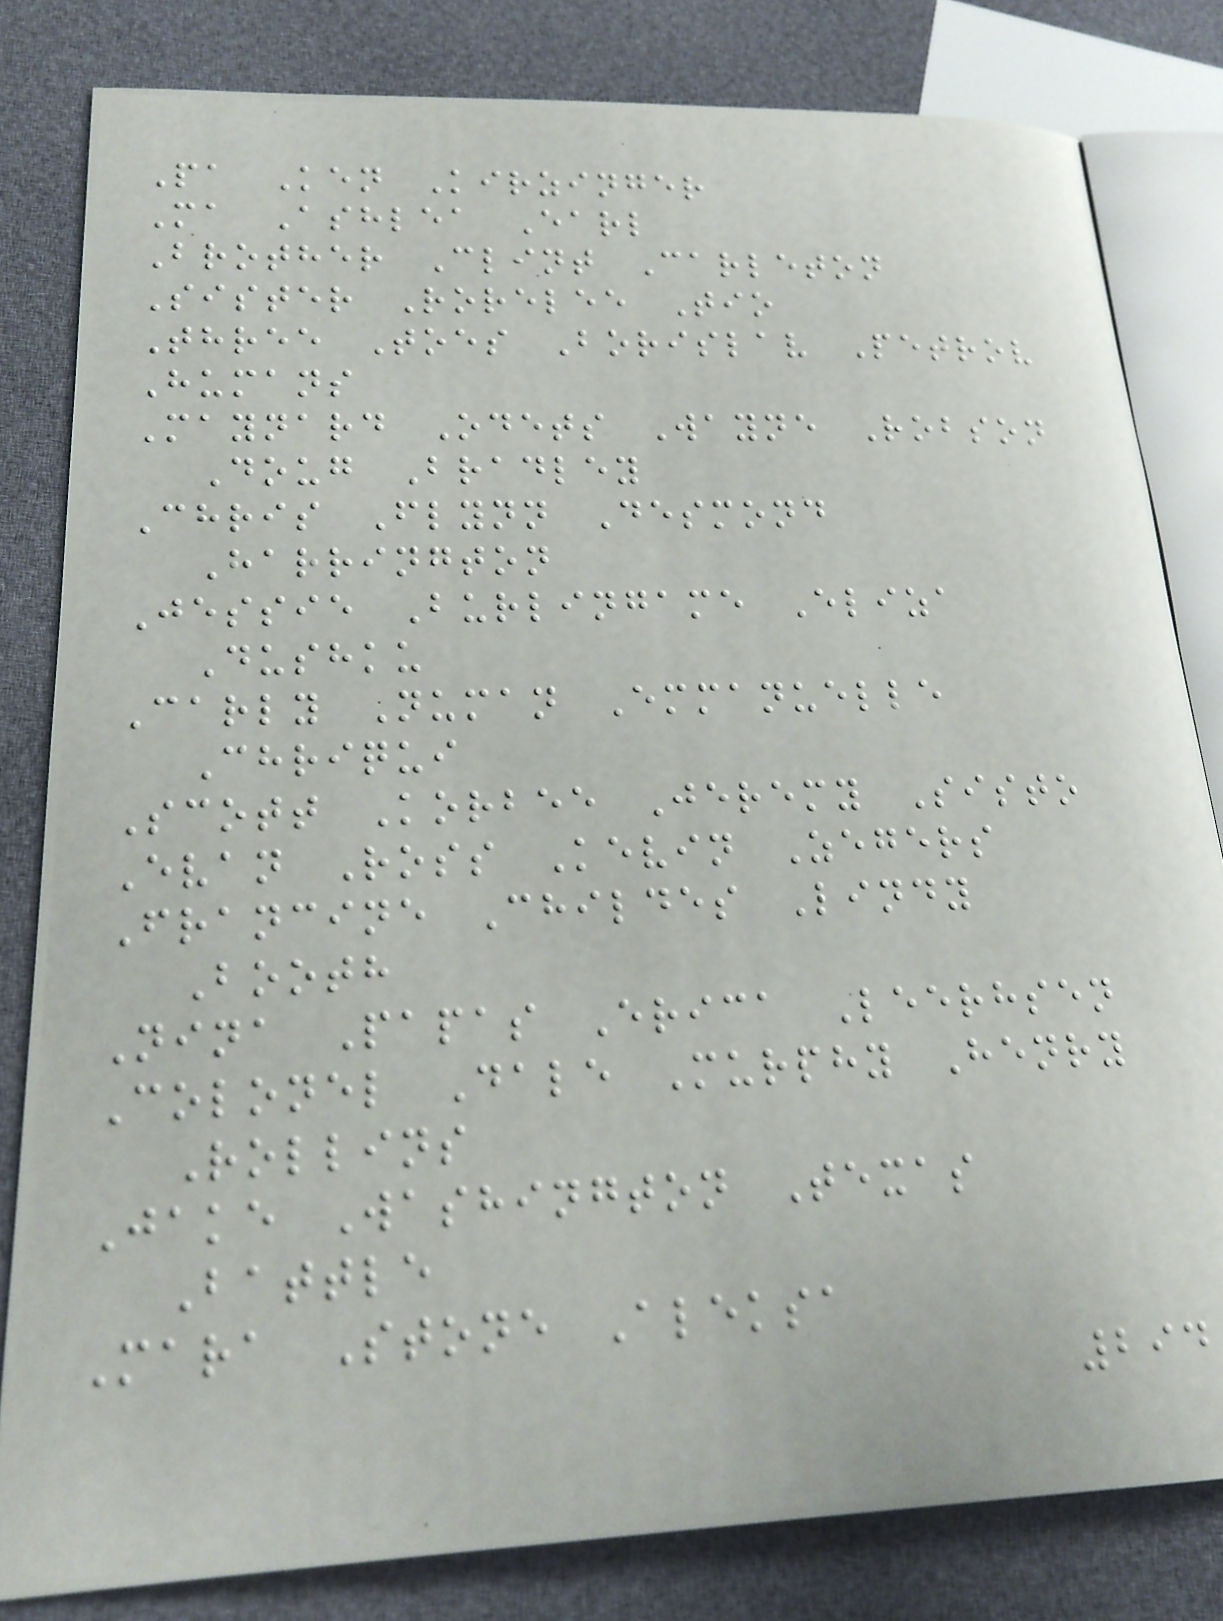Pa Ken Kirzinger
Ma Ashlea Earl
Brother Clint Carleton
Sister Rorelee Tio
Three Toes Borislav Petrov
Humans
Maynard Odets Wayne Robson
Doug Bradley
Chris Flynn Desmond
Harrington
Jessie Burlingame Eliza
Dushku
Carly Numan Emmanuelle
Chriqui
Scott Korbee Jeremy Sisto
Evan Ross Kevin Zegers
Francine Childes Lindy
Booth
Nina Papas Erica Leerhsen
Colonel Dale Murphy Henry
Rollins
Jake Washington Texas
Battle
Mara Stone Aleksa
294
